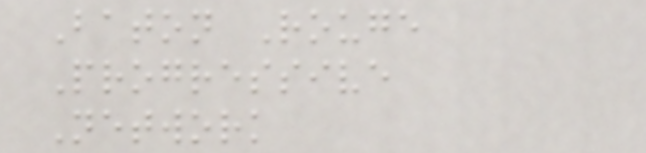Baton Rouge
Progressive
Network
